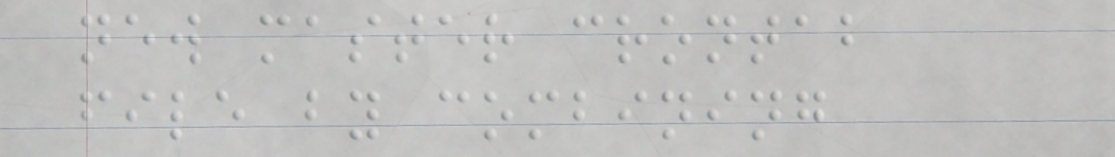new master crontab
file by combining
